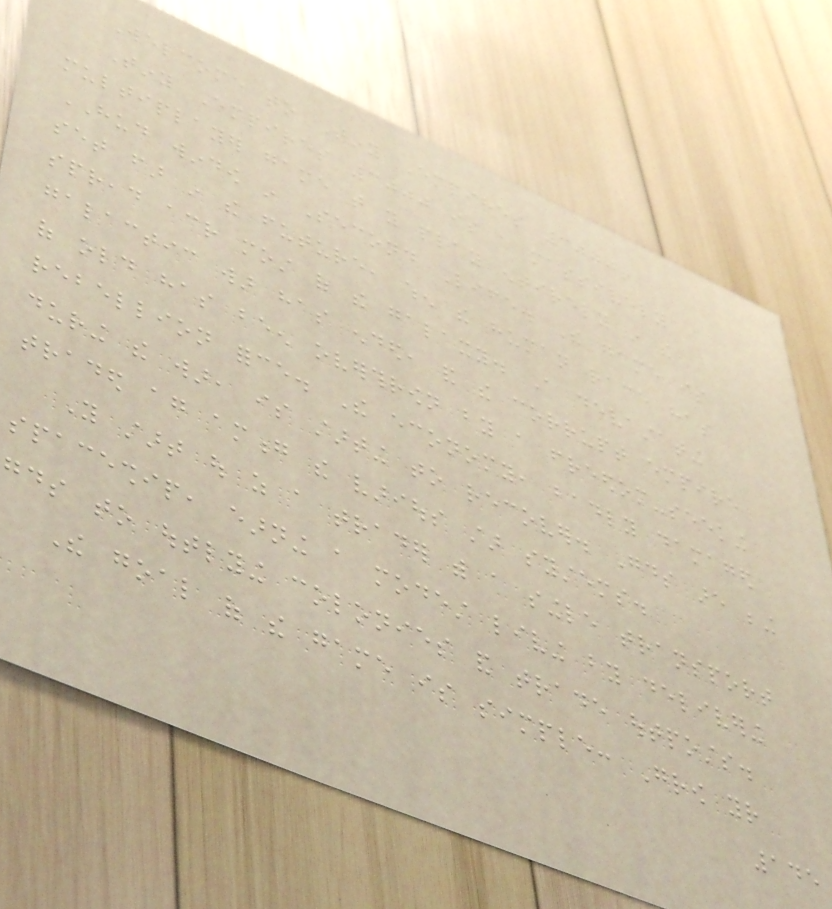Welcome to Tiny Empires 3000!
Tiny Empires 3000 is a massively
multiplayer game that you play entirely in the
HUD window in Second Life. The game is
set far in the future, when the human race has
spread across most of the galaxy. A devastating
galactic war has ended, and the corrupt empire
of old has been overthrown by a freedom-seeking
rebellion force. The economy, badly damaged
during the war, is starting to recover. Goods are being
traded again among the various star systems.
You start out as a trader with a single transport
spaceship, earning a modest living by delivering
goods to outlying colonies and trade outposts.
The goal of the game is simple: Grow your
145
